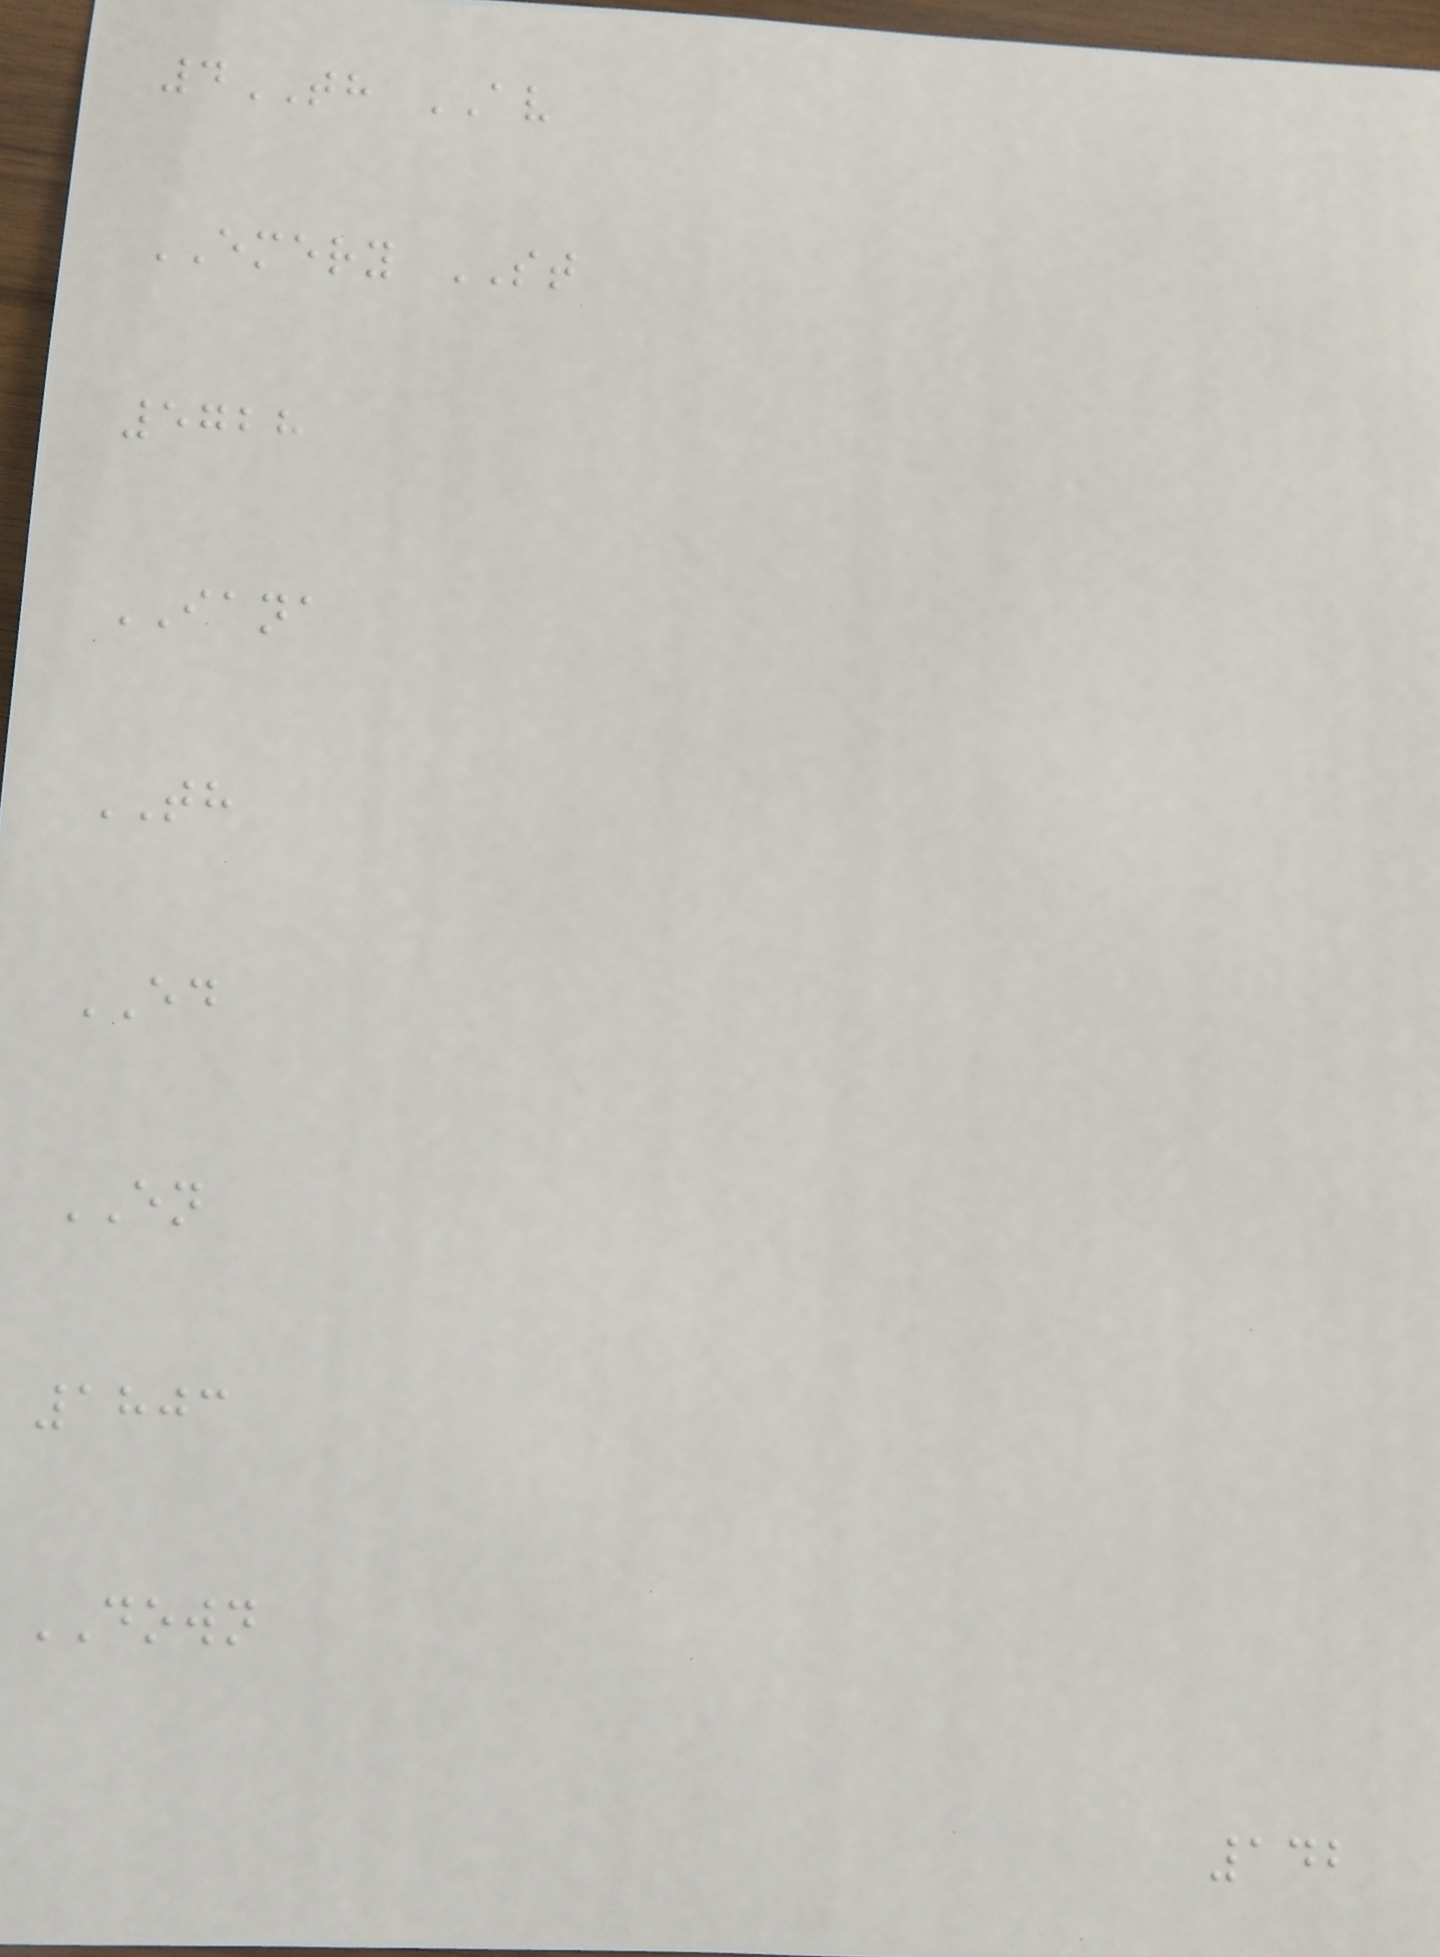4TH AV
EMERY ST
5728
IANA
TH
ED
EN
1803
DOWN
142
